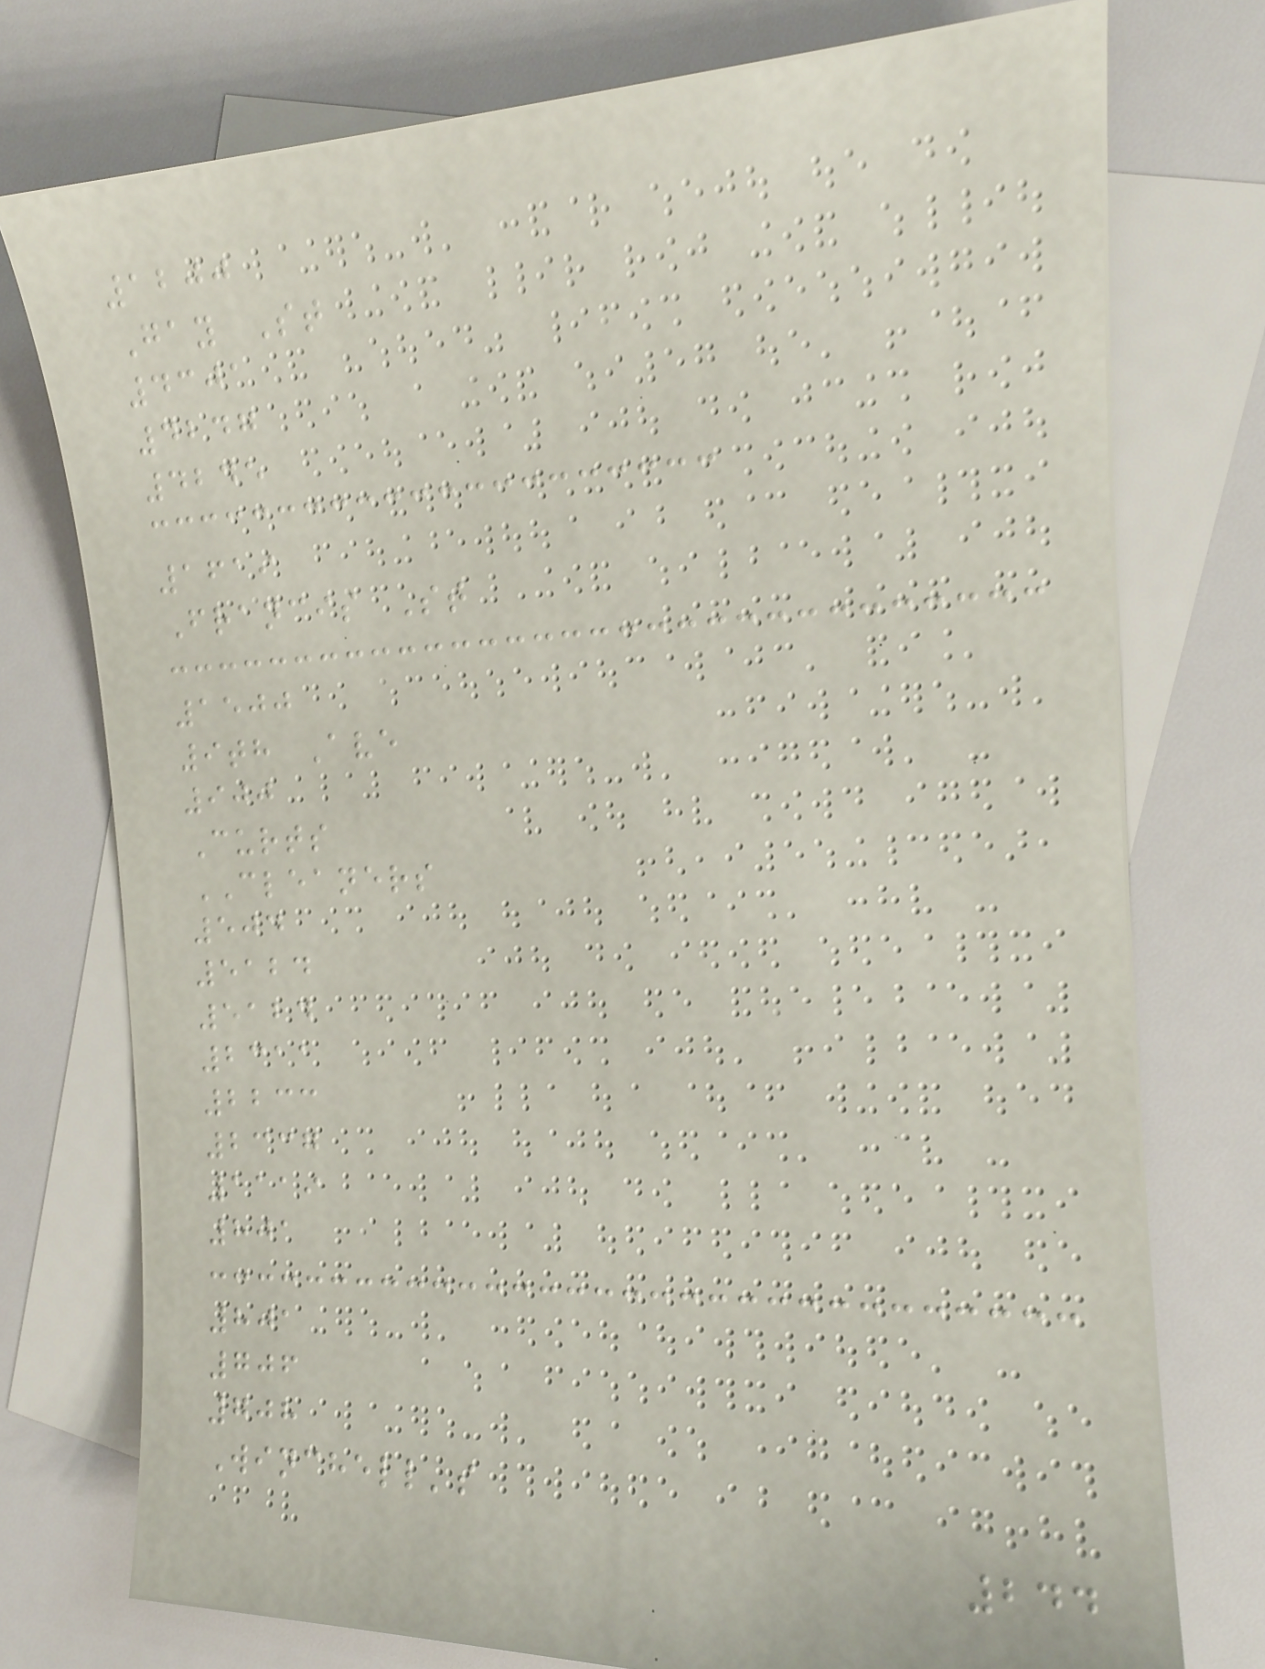1200
Gay St
4301
4247
4245
1619
Francis St
1500
9th Ave
900
Curts
CLEANERS
504
5124
5124
2311
2233
2337
1119
801
801
706
708
Winchell's
244
